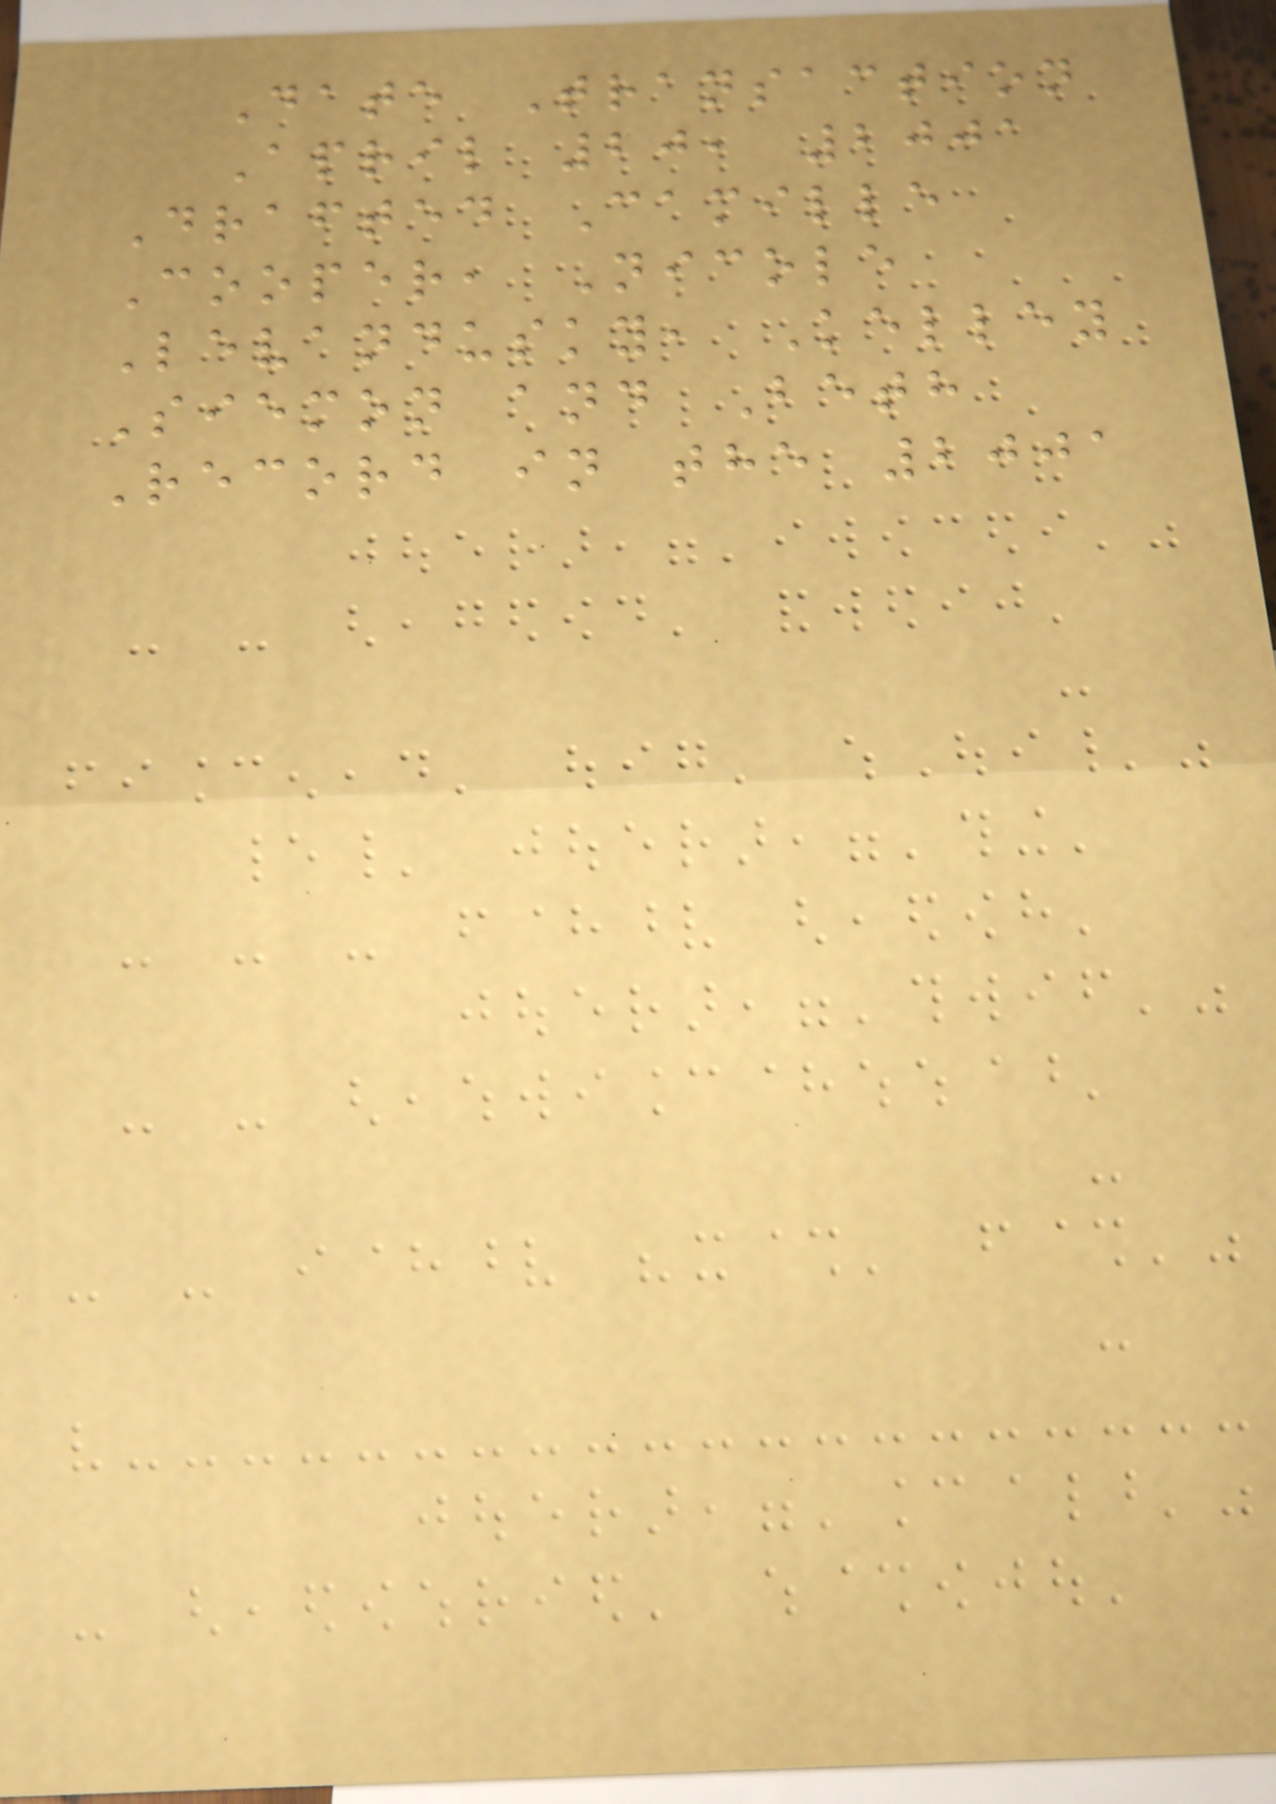Date Transaction
April 20, 2001
Drafted Camille
Cooper, Nicole
Levandusky, Kelley
Siemon and Beth
Record in the 2001
